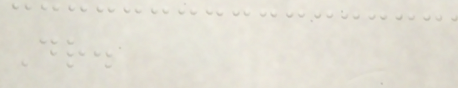Dr.
